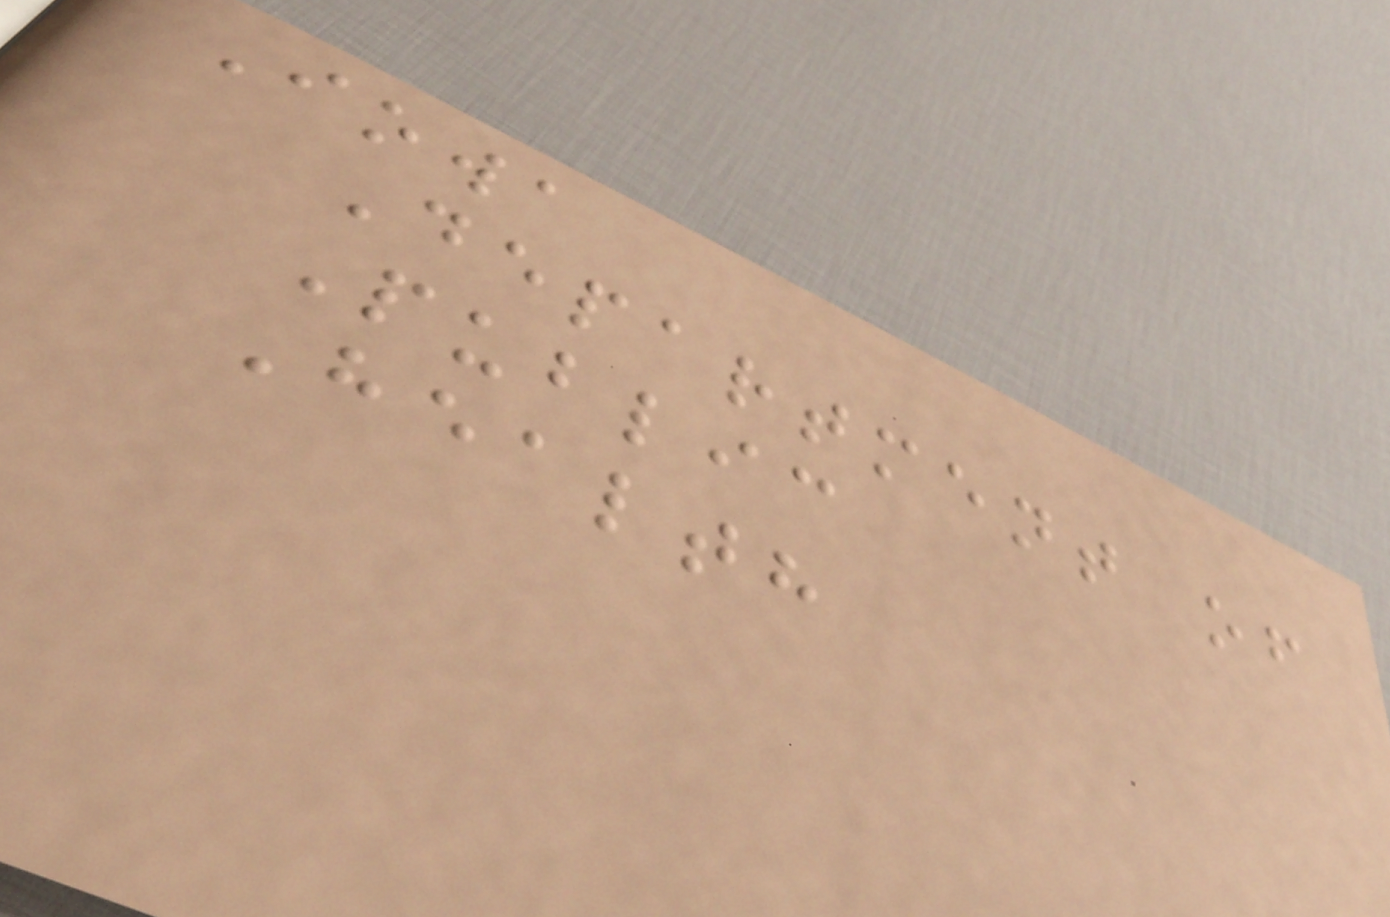Iowa
Department of
Public
Health
